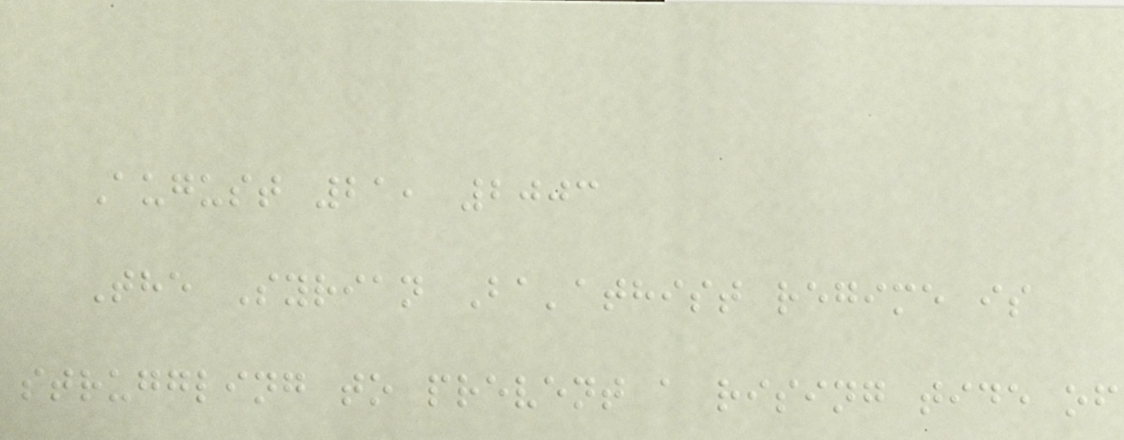August 21, 2003
The Syrian Ba'athist regime is
struggling to prevent a rising tide of
